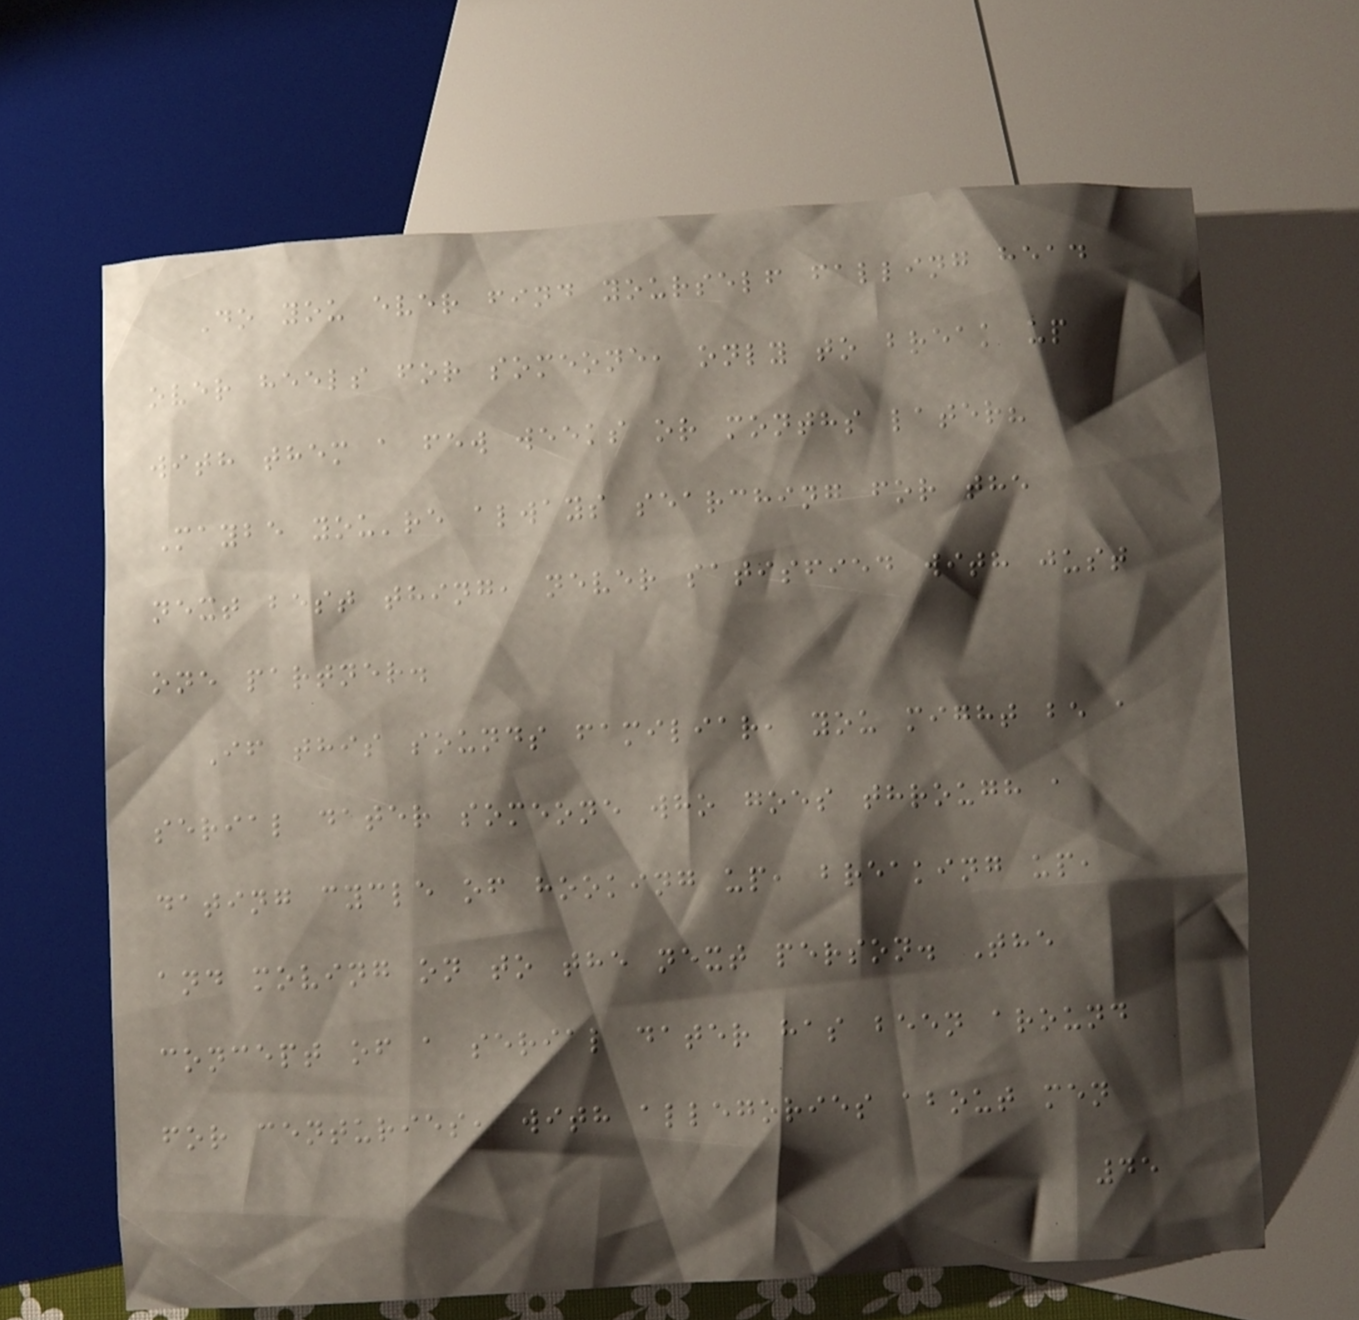Do you ever find yourself falling head
over heels for someone, only to break up
with them a few weeks or months later?
Maybe you're always searching for the
next best thing, never satisfied with just
one partner.
If this sounds familiar, you might be a
serial dater someone who goes through a
dating cycle of hooking up, breaking up,
and moving on to the next person. The
concept of a serial dater has been around
for centuries, with allegories about men
45
